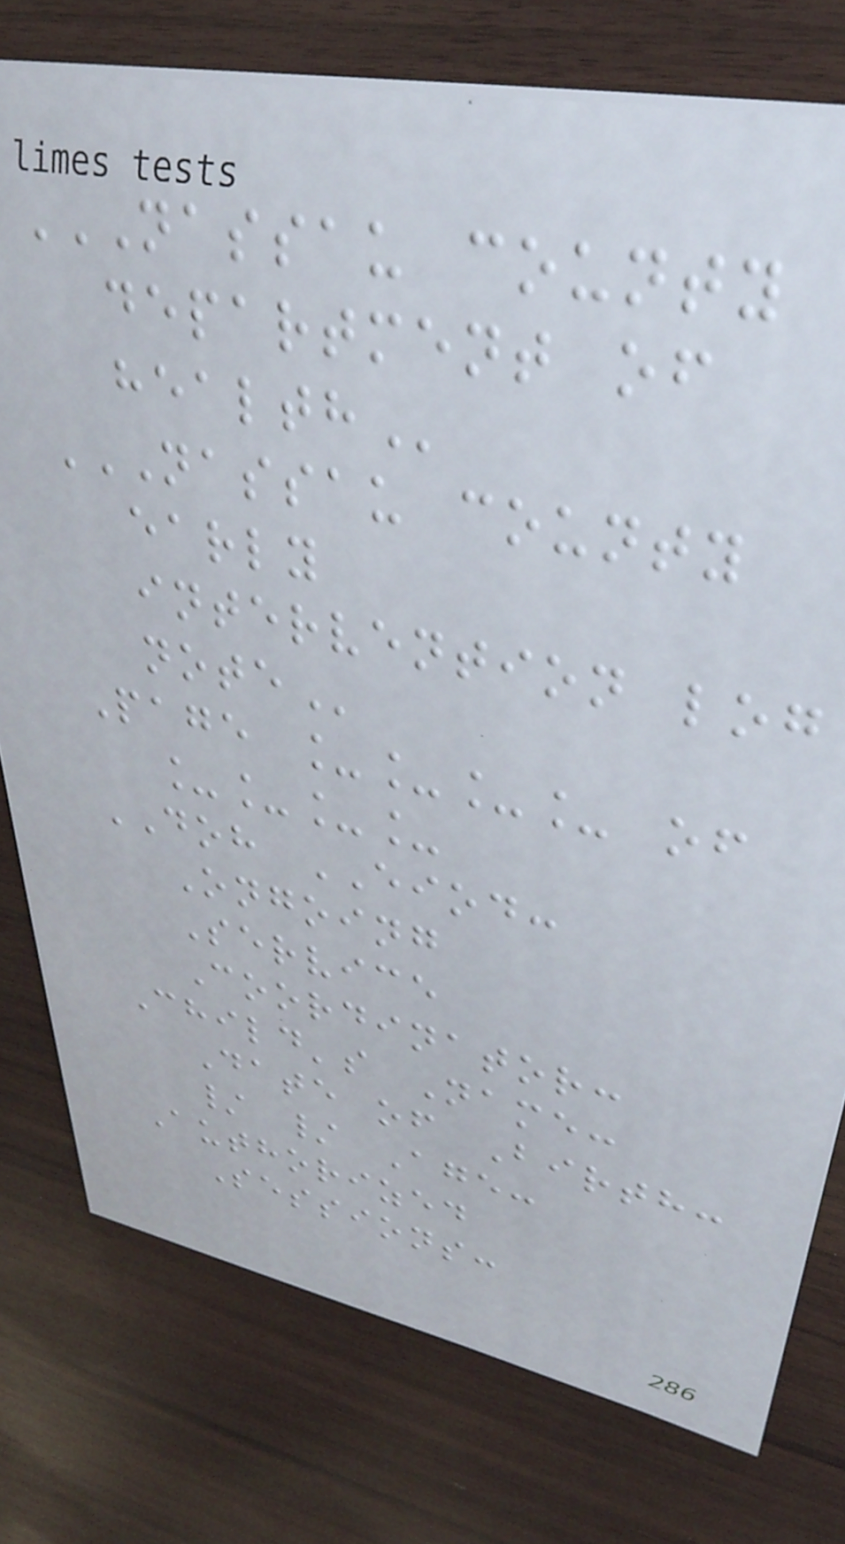NASSAU COUNTY
DEPARTMENT OF
HEALTH
NASSAU COUNTY
EARLY
INTERVENTION LOG
NOTE
Page ____ of
____
DOH EIOD:
Ongoing
Service
Coordinator:
Child's Name:
Date of Birth:
/ / Age:
Authorized
Sessions:
